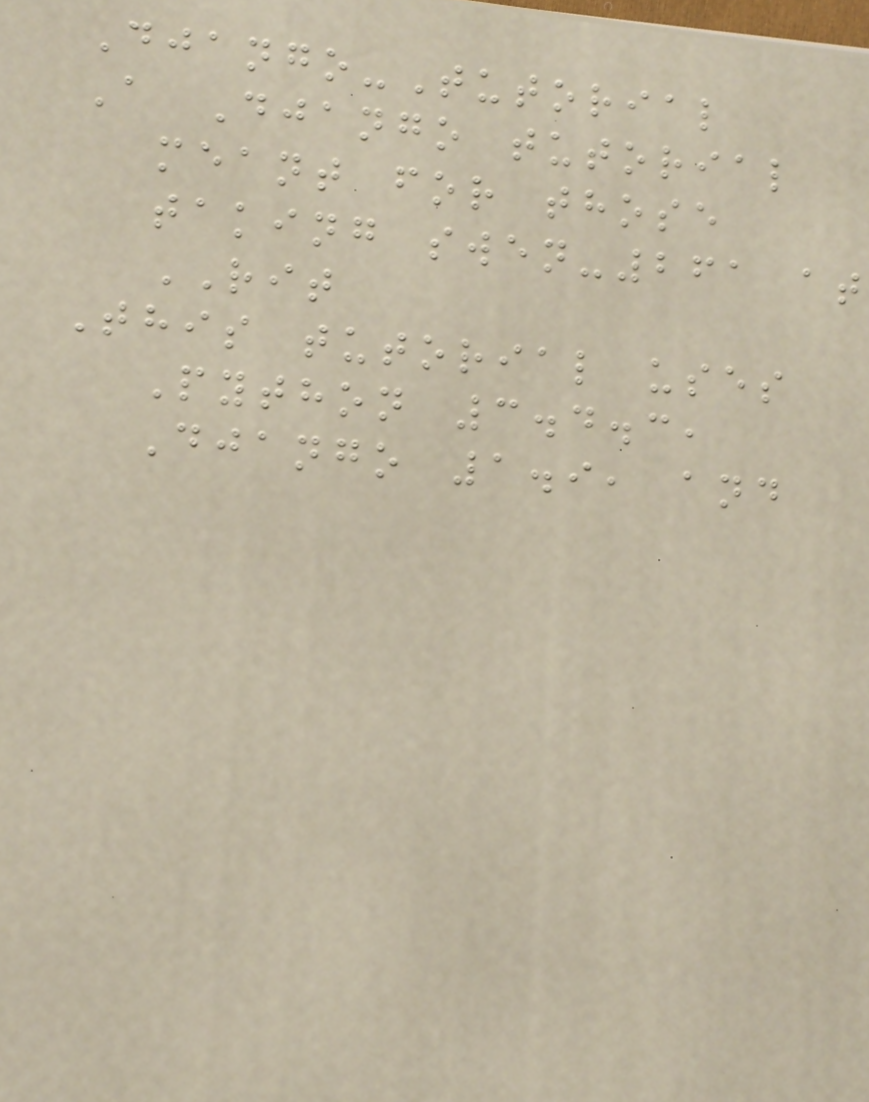Django-Tutorial
A Django tutorial
meant for those
taking swen-261 at
RIT
This tutorial uses
Python 3.4.3,
Django 1.9, and
